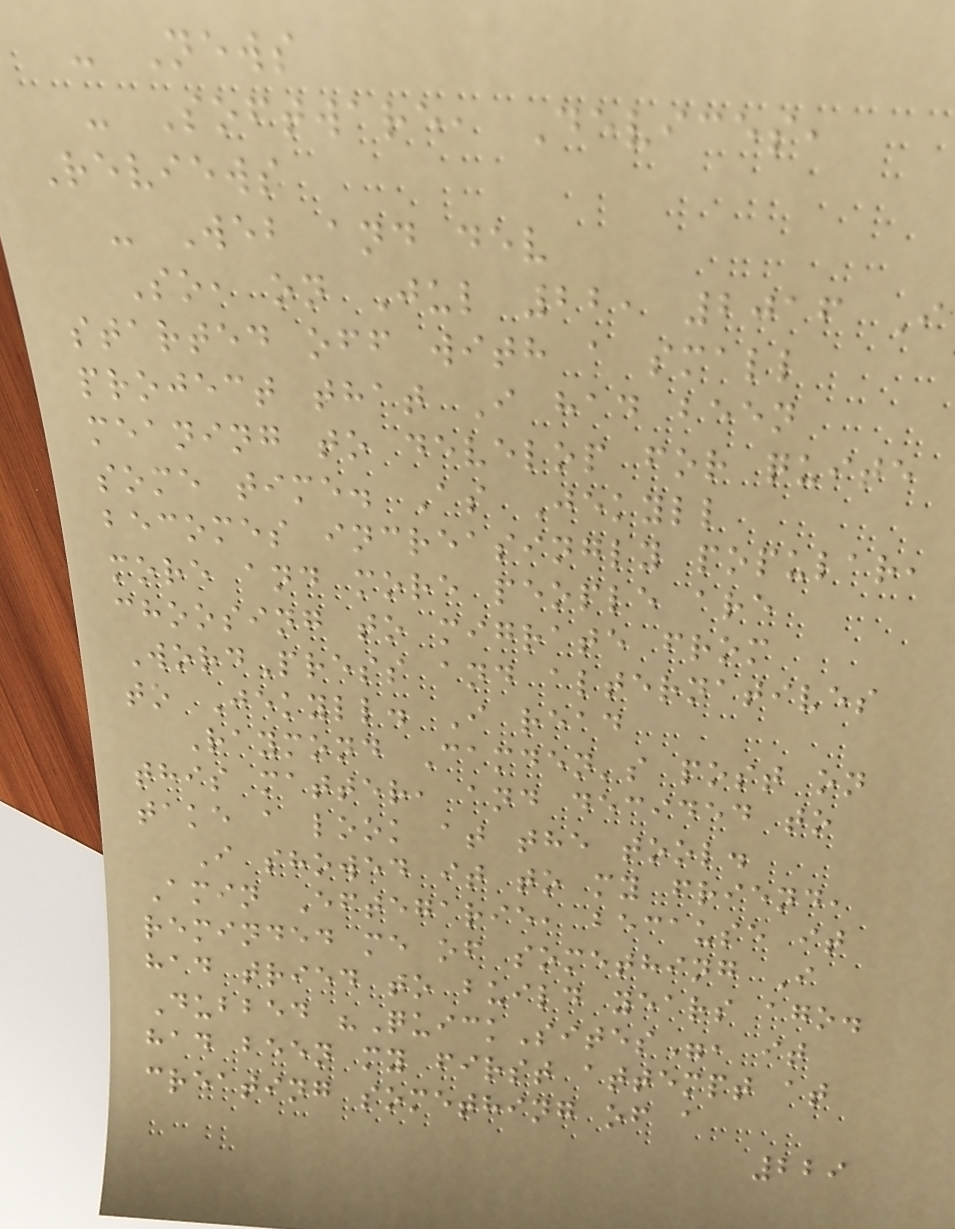- News
- Software, Devices,
Reviews
- Web and dev
So, on Jul 22, 2016 I
started off with a small
project that I had been
meaning to develop for quite
some time. As Jekyll
becomes increasingly popular,
more and more people are
choosing to migrate from
WordPress and alternatives
to Jekyll. I read
Raymond Camden's post on
this matter, and decided to
take a look at the tool.
I showed it to my friend,
Amin Eftegarie, because it
reminded me of something I
had tried to build years ago.
Dubbed "QuickSites", it
had been my first attempt at
creating something of a
229
